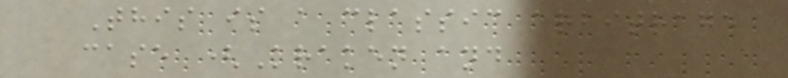This is a classic arbitrage
case (Kraken and
